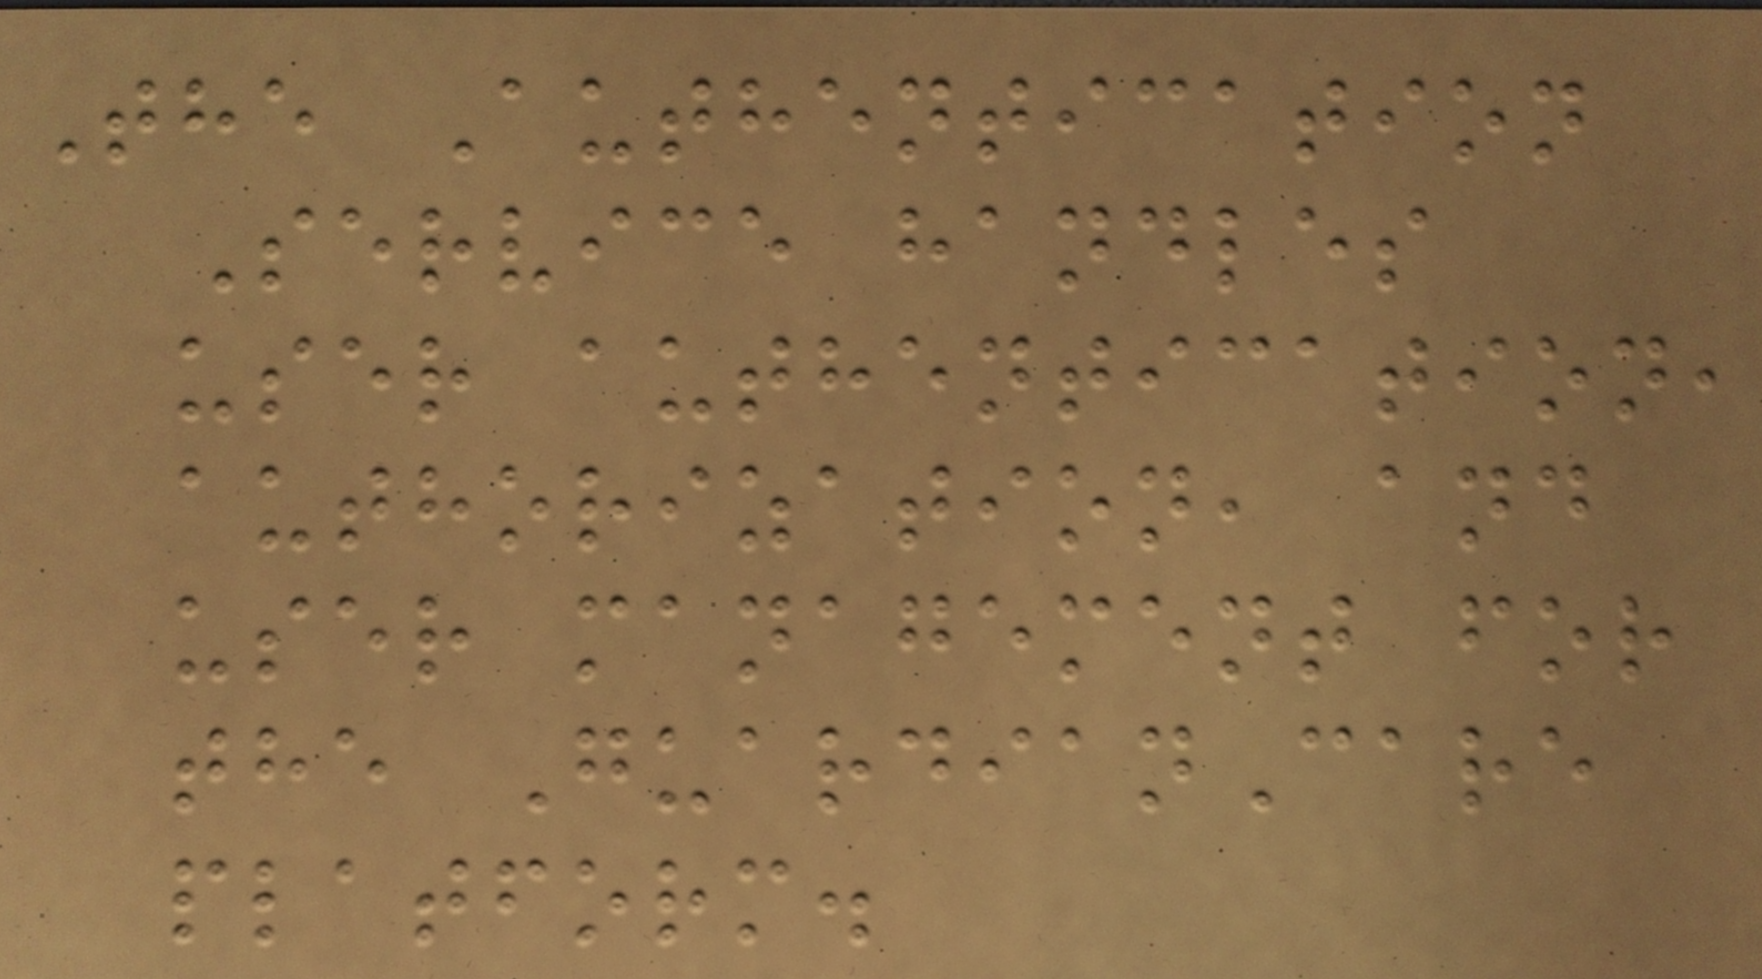The Authentication
Service handles
user authentication,
authorization, and
user management for
the GuardianCare
platform.
